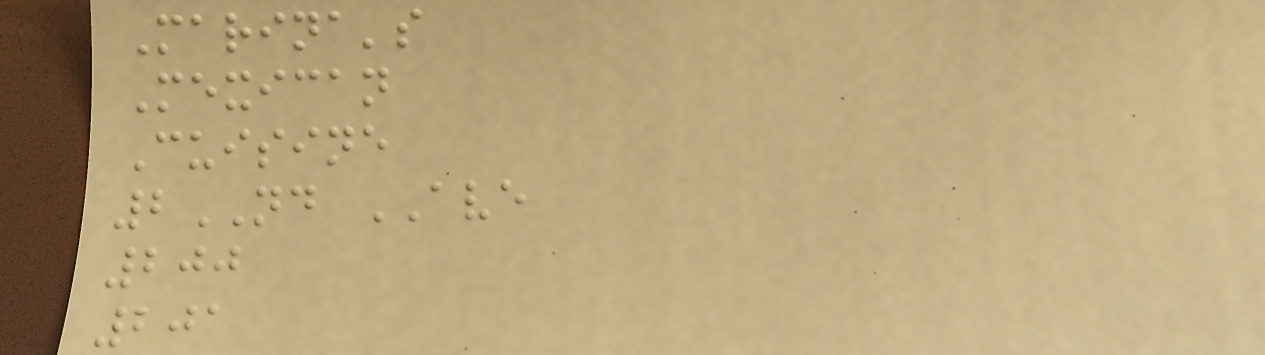Marina's
Mexican
Cuisine
2ND AVE
200
201
